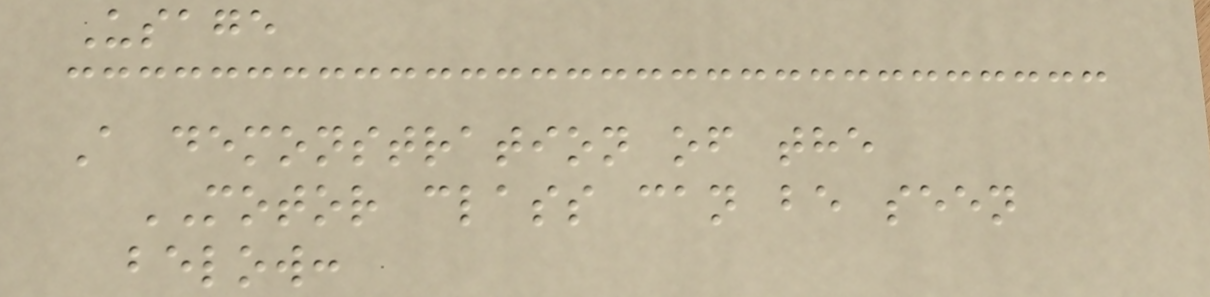Usage
A demonstration of the
MOTOR class can be seen
below:
